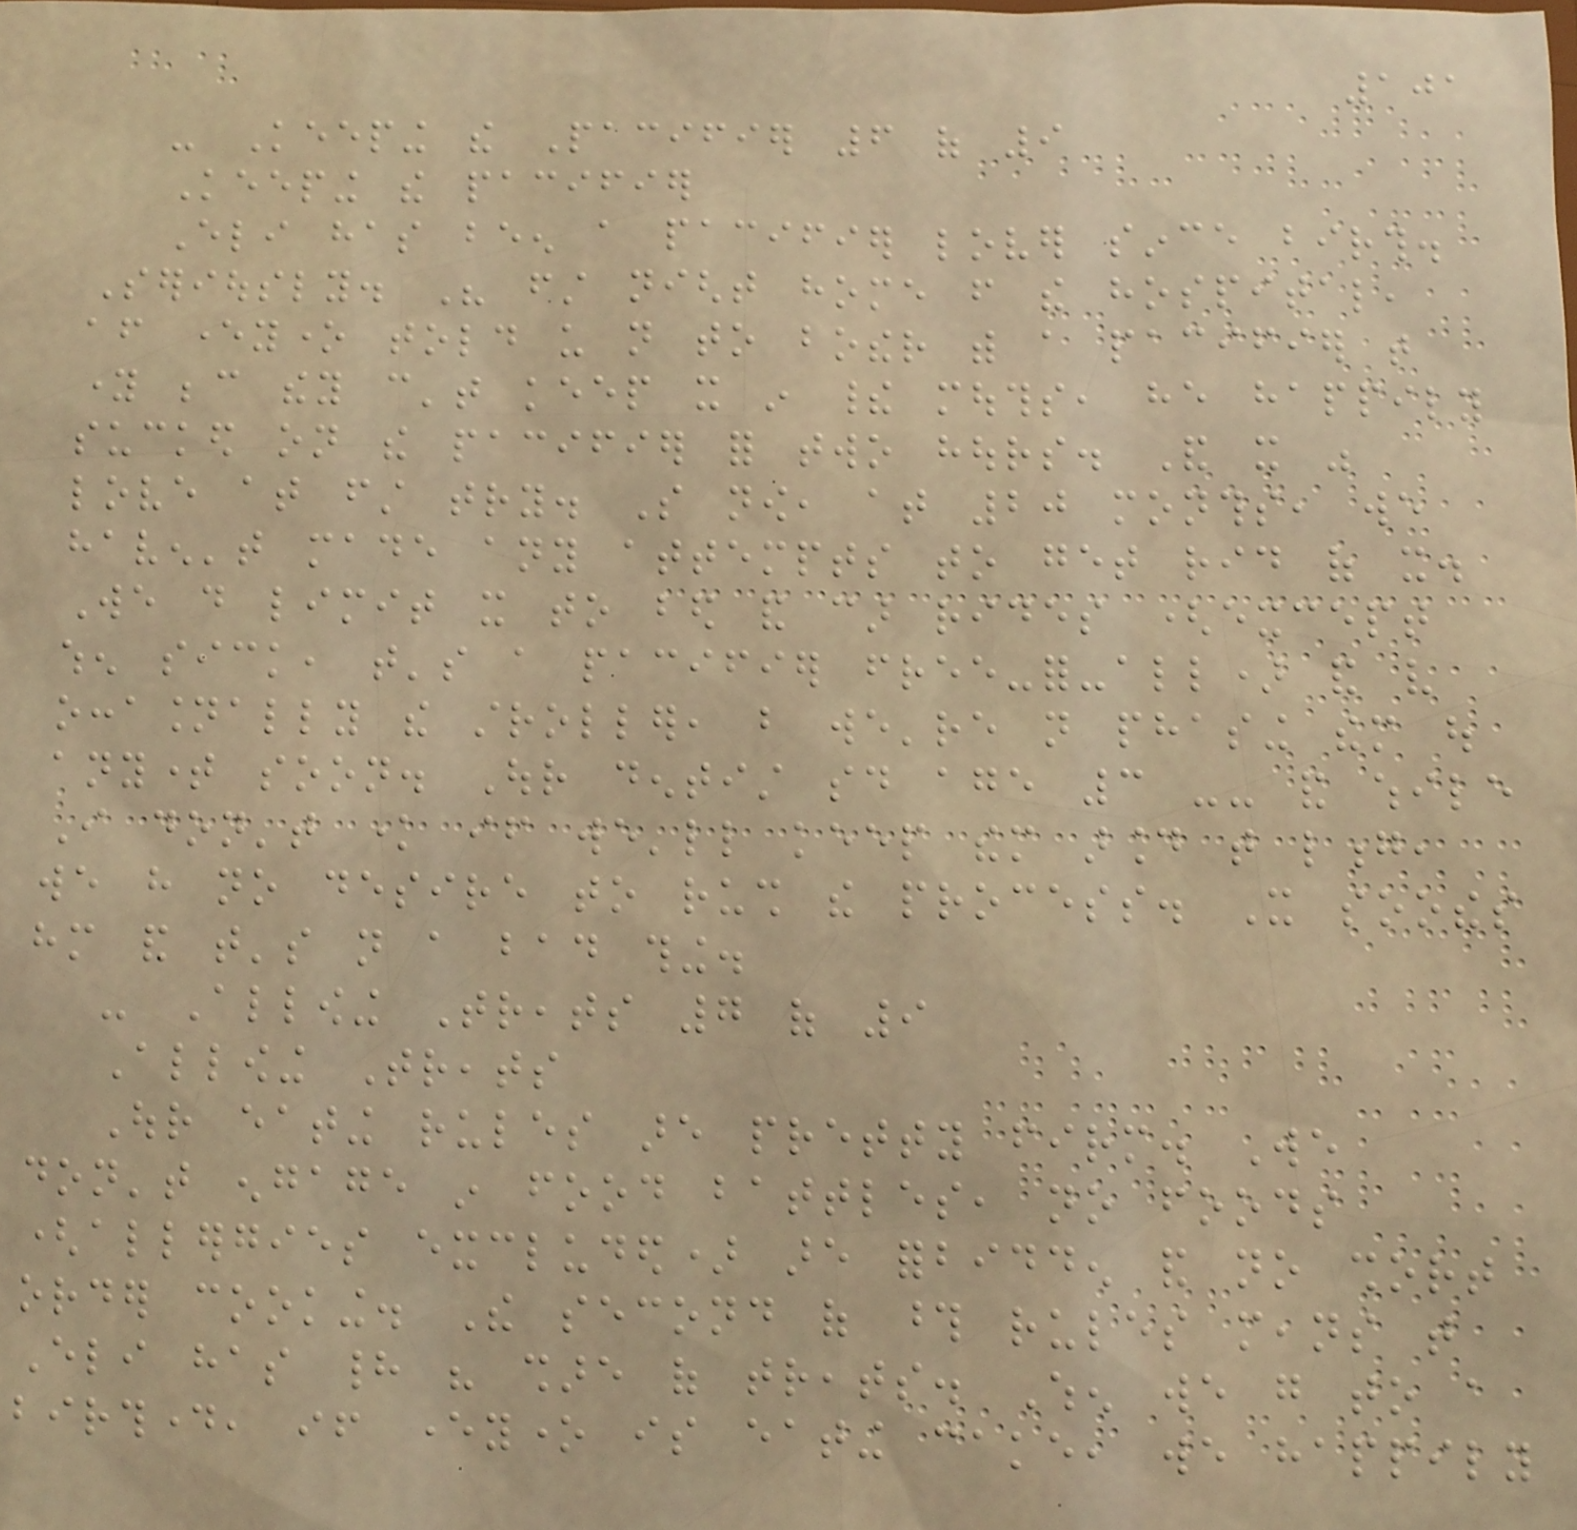101
- Keeping the Pacifier 6 of 9
Keeping the pacifier
Eli has been a pacifier lover since birth.
Seriously. His first night home from the hospital,
after everyone told us not to bother with a pacifier that
young because they can't keep it in their mouths, he happily
sucked on the pacifier for two hours. And it was
love at first try. So now, at 20 months, we
haven't made any attempts to get rid of it.
We do limit it to bed and car rides (except
when sick, that's a pacifier free-for-all) and very
occasionally the stroller, but we're not phasing them out
anytime soon. Our dentist said age 3 -- and while
I don't know if we'll keep them around that long,
we have no desire to rush the process. It soothes
him and that's not a bad thing.
- Allowing Treats 7 of 9
Allowing Treats
Our eating rules are pretty firm. We
don't engage in food battles, no foods
(allergies excluded) are forbidden and no short
order cooking. The second of those rules means that
Eli has had his share of treats. When we go to a
birthday, if everyone is eating cake, we happily
